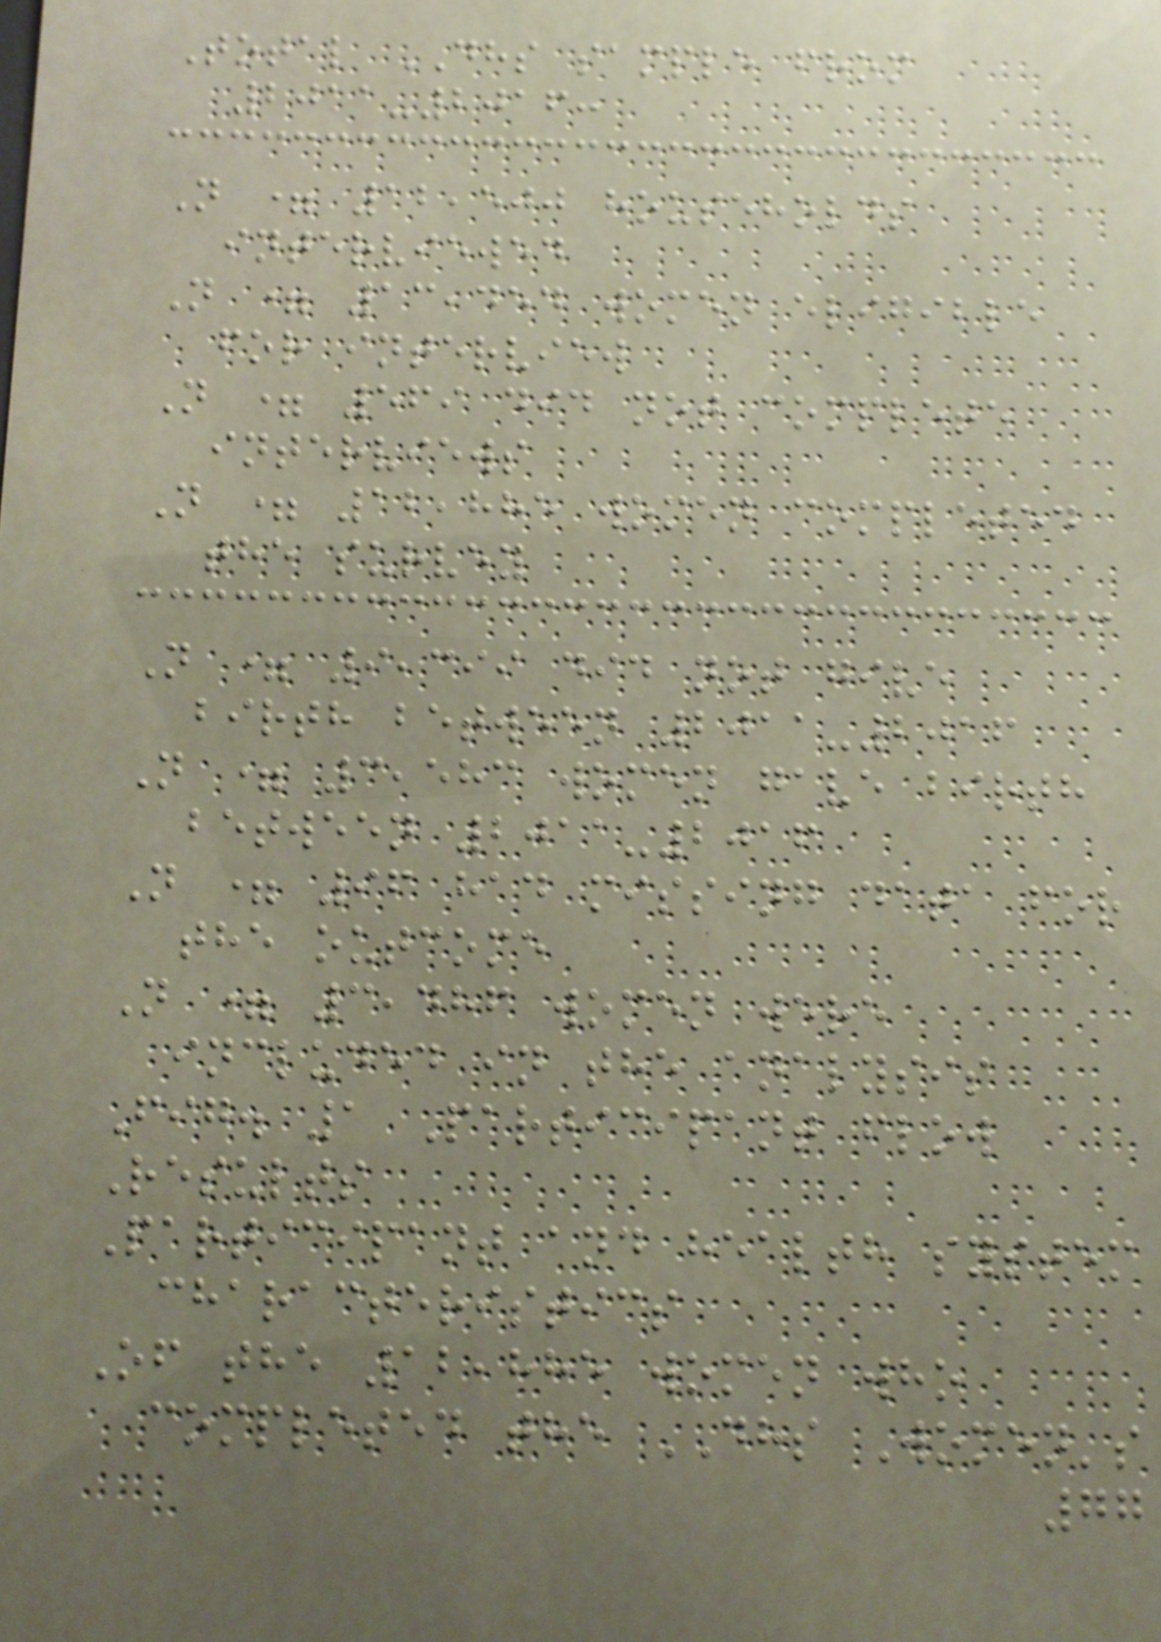Total DHS sample from
2011-2016:
N = 12,500 households
interviewed
N = 13,454 women eligible
for interview
N = 569 did not complete
interviews
N = 12,885 women completed
the survey
N = 9,399 did not give
birth between 2011-2016
N = 3,583 women gave birth
between 2011-2016
N = 96 had missing data for
the outcome
N = 3,486 women were
included in the analysis
Fig. 1 Participant flow
Results
Participant and health system
characteristics
Of the 12,885 women who
completed the DHS Women's
77
